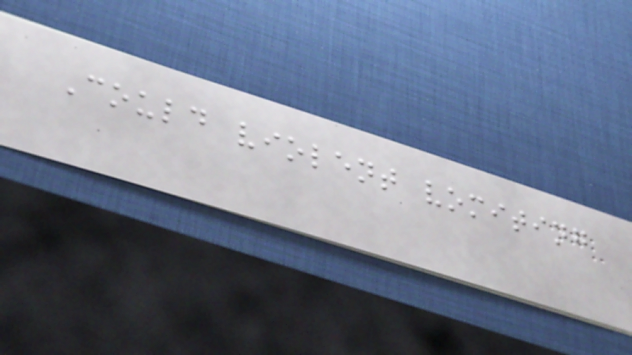Could violent vomiting
